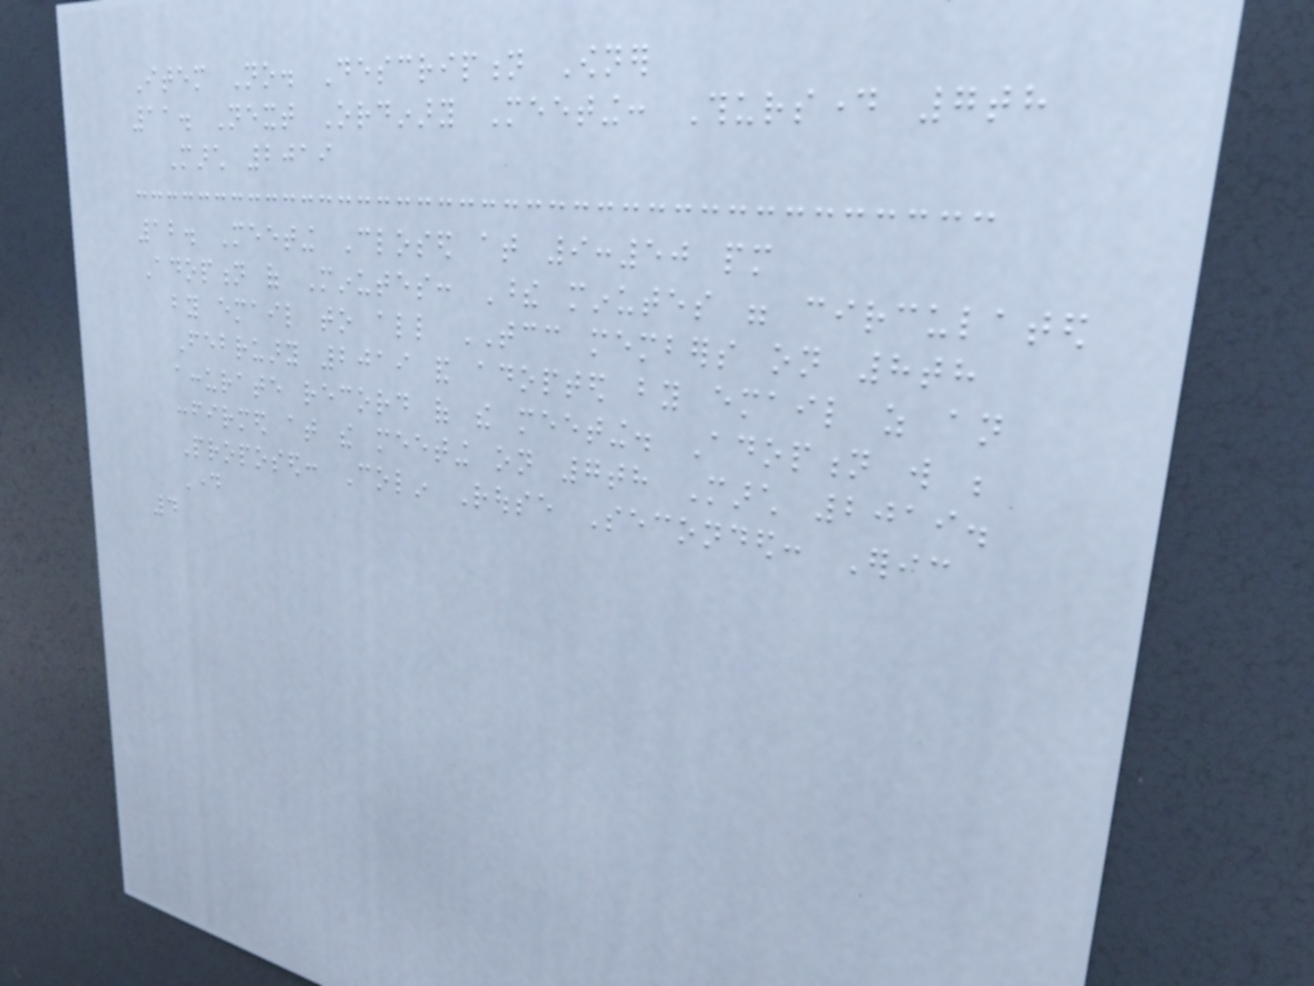Item No. Description Owner
11. Next Ordinary Meeting: Thursday 7th
March 2019
12. Meeting Closed at 9:50 pm
Adoption of Minutes: These minutes were circulated
by email to all TCC members on 8th
February 2019 and adopted by email as an
accurate record of the meeting. Adoption will be
confirmed at the meeting on 7th March 2019.
Proposed: Colin Rouse Seconded: Eric
Day
4
